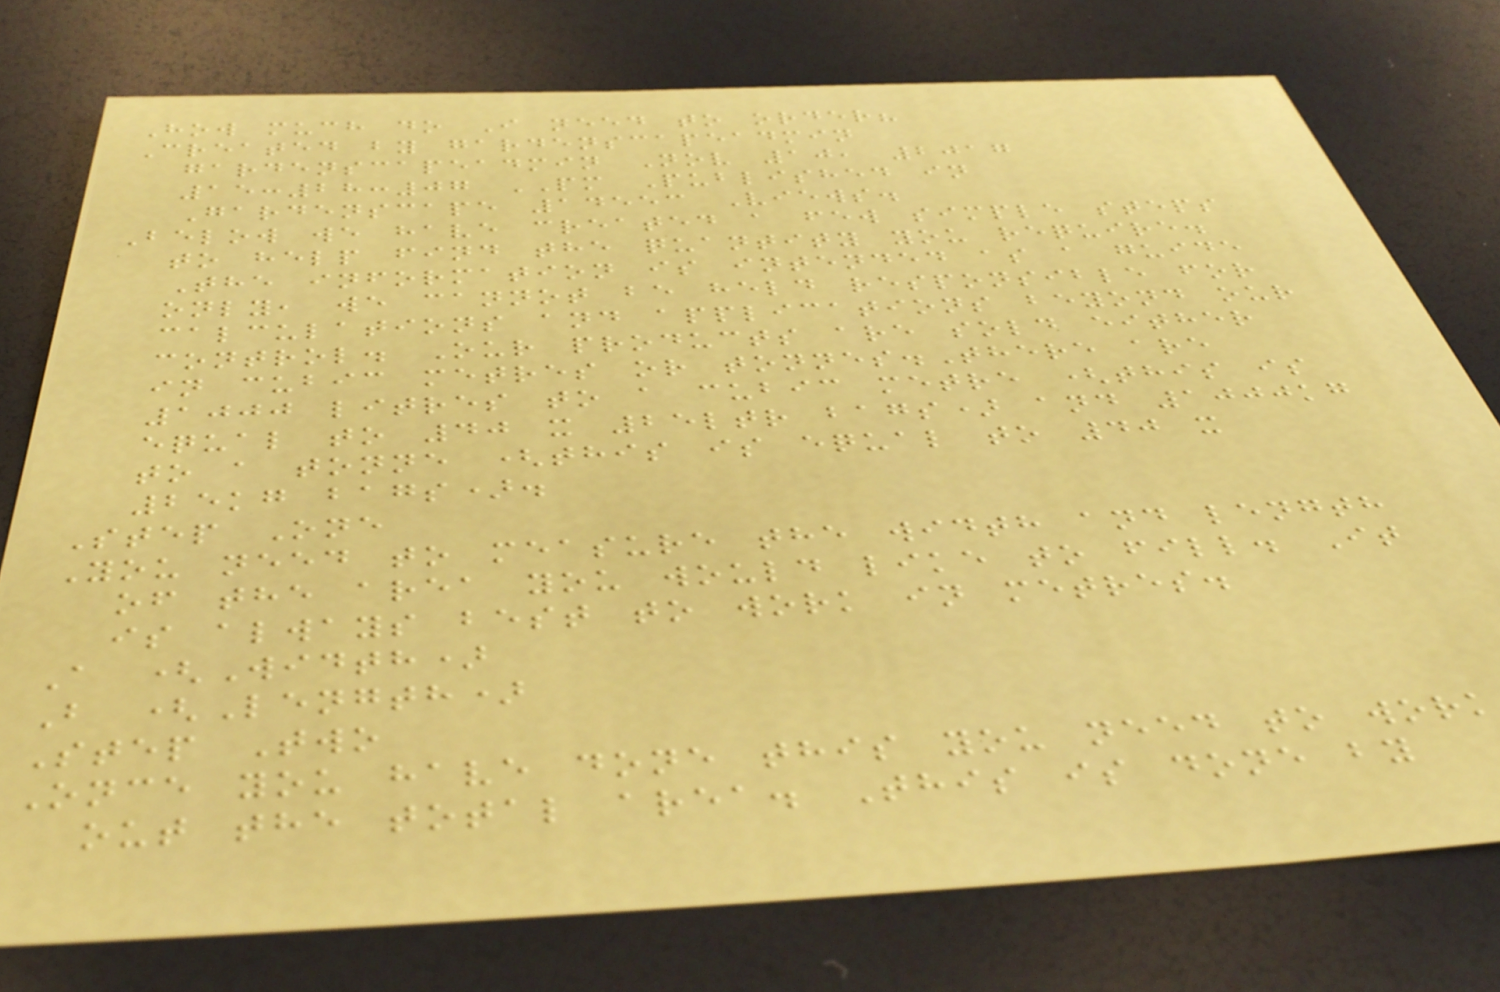How much do I need to order?
Created by gardenscapeadmin
gardenscapeadmin Nov 10, 2017
15:28:07 PM Published in
Gardenscape 14553 Views.
Below we have created a few simple steps
to help find the quantity you require.
The information is intended as a guide
only, we cannot be held responsible for
calculations and applications beyond our
control. Our products are sold either
in cubic metres or tonnes.There are
1000 litres to a cubic metre (this is
equal to 40 x 25ltr bags) and 1000kg
to a tonne (this is equal to 40 x
25kg bags).
Step One
You need to measure the width and length
of the area you would like to fill. It
is always best to work in metres.
A (Width)
B (Length)
Step Two
Once you have done this you need to work
out the total area. This is done by
